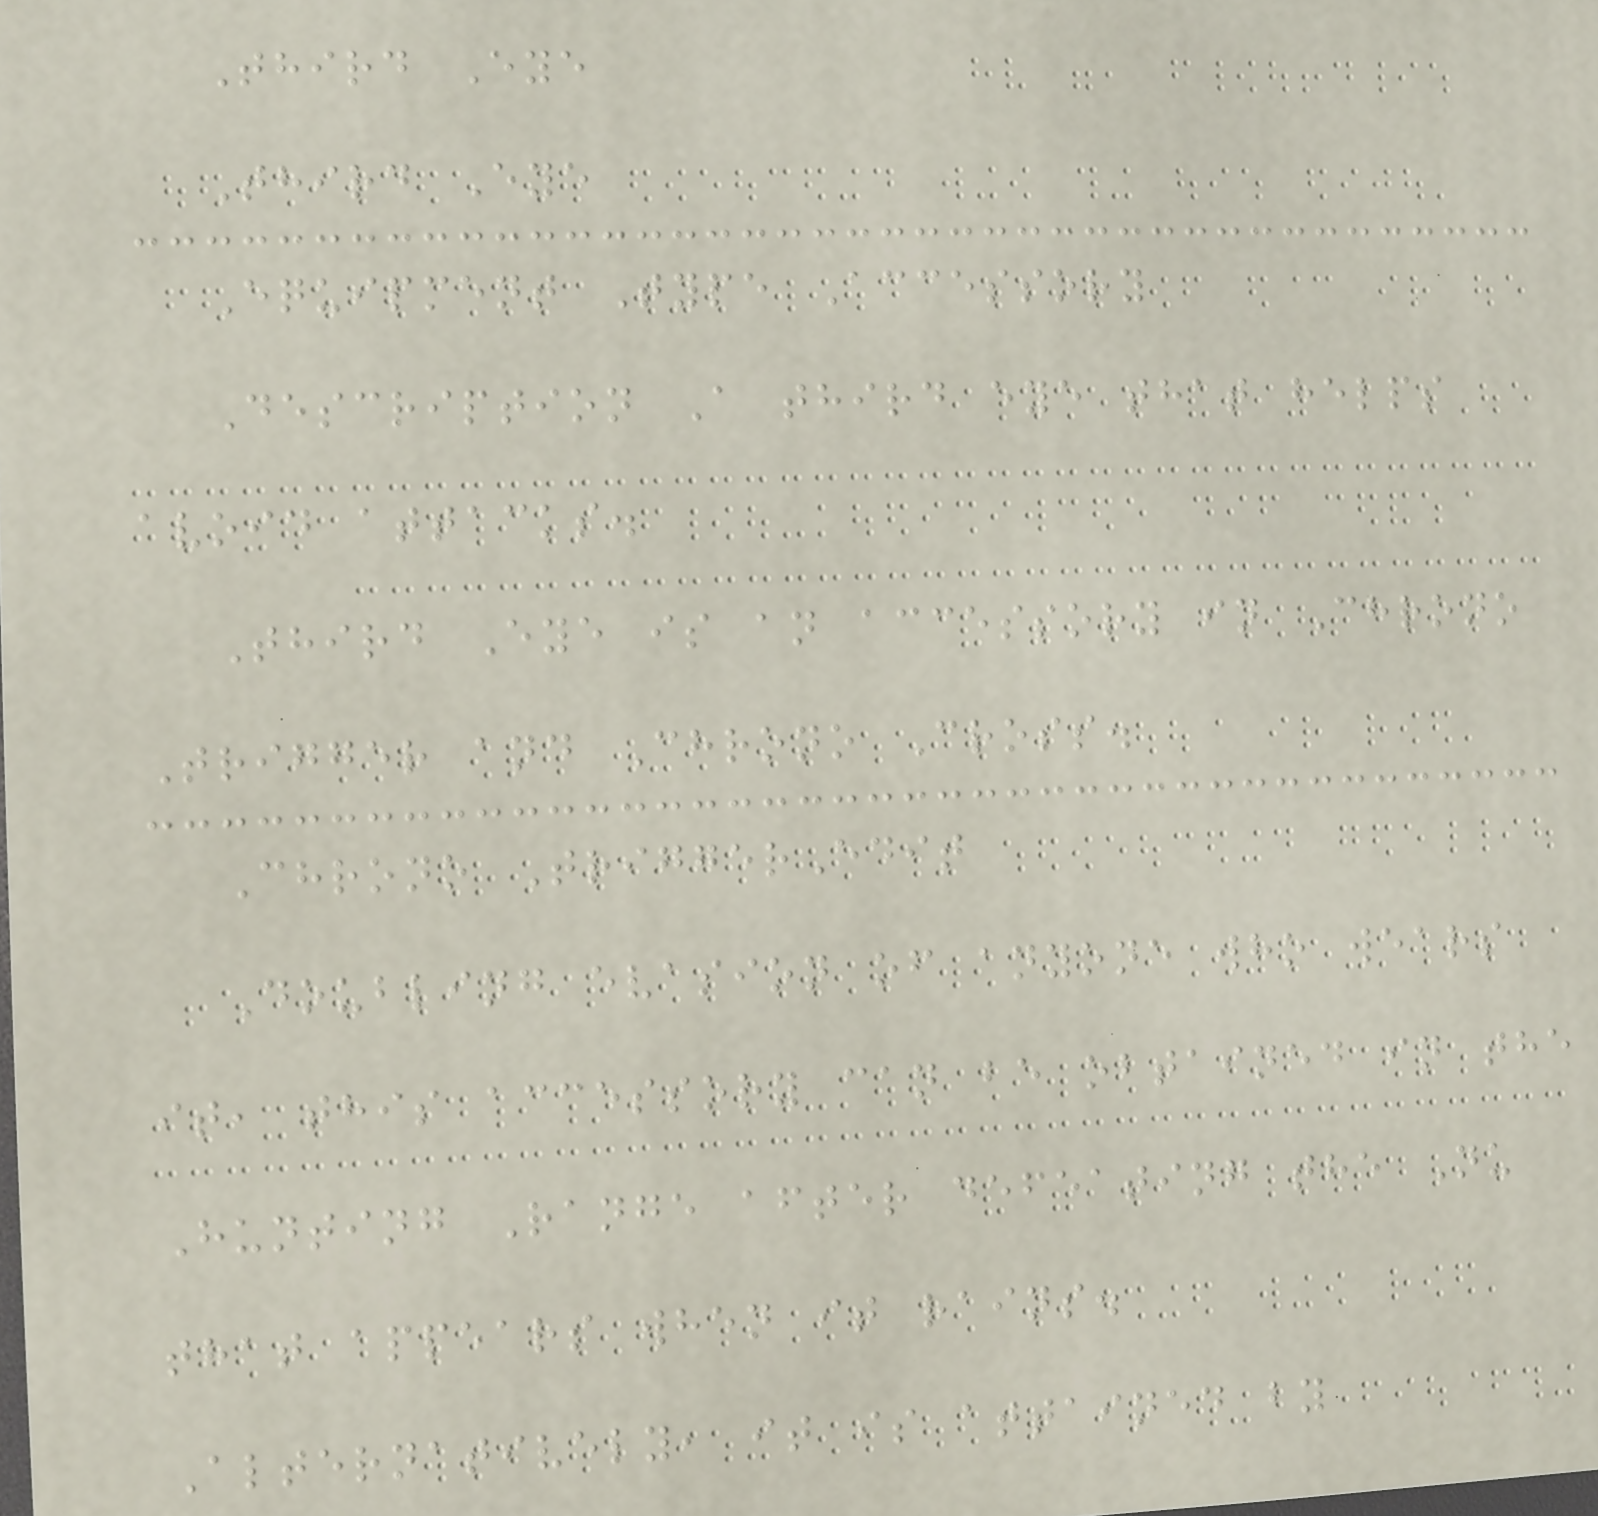Third Eye
Third Eye
Equipment Type Accessory
Description A third eye that helps
avoid attacks.
Third Eye is an accessory in Chrono
Trigger and Chrono Cross.
Chrono TriggerEdit
Doubling evasion of anyone who wears
it, this accessory can be obtained in the
Hunting Range after defeating the Nu
that appears when it rains.
Alternatively, it is attained by
